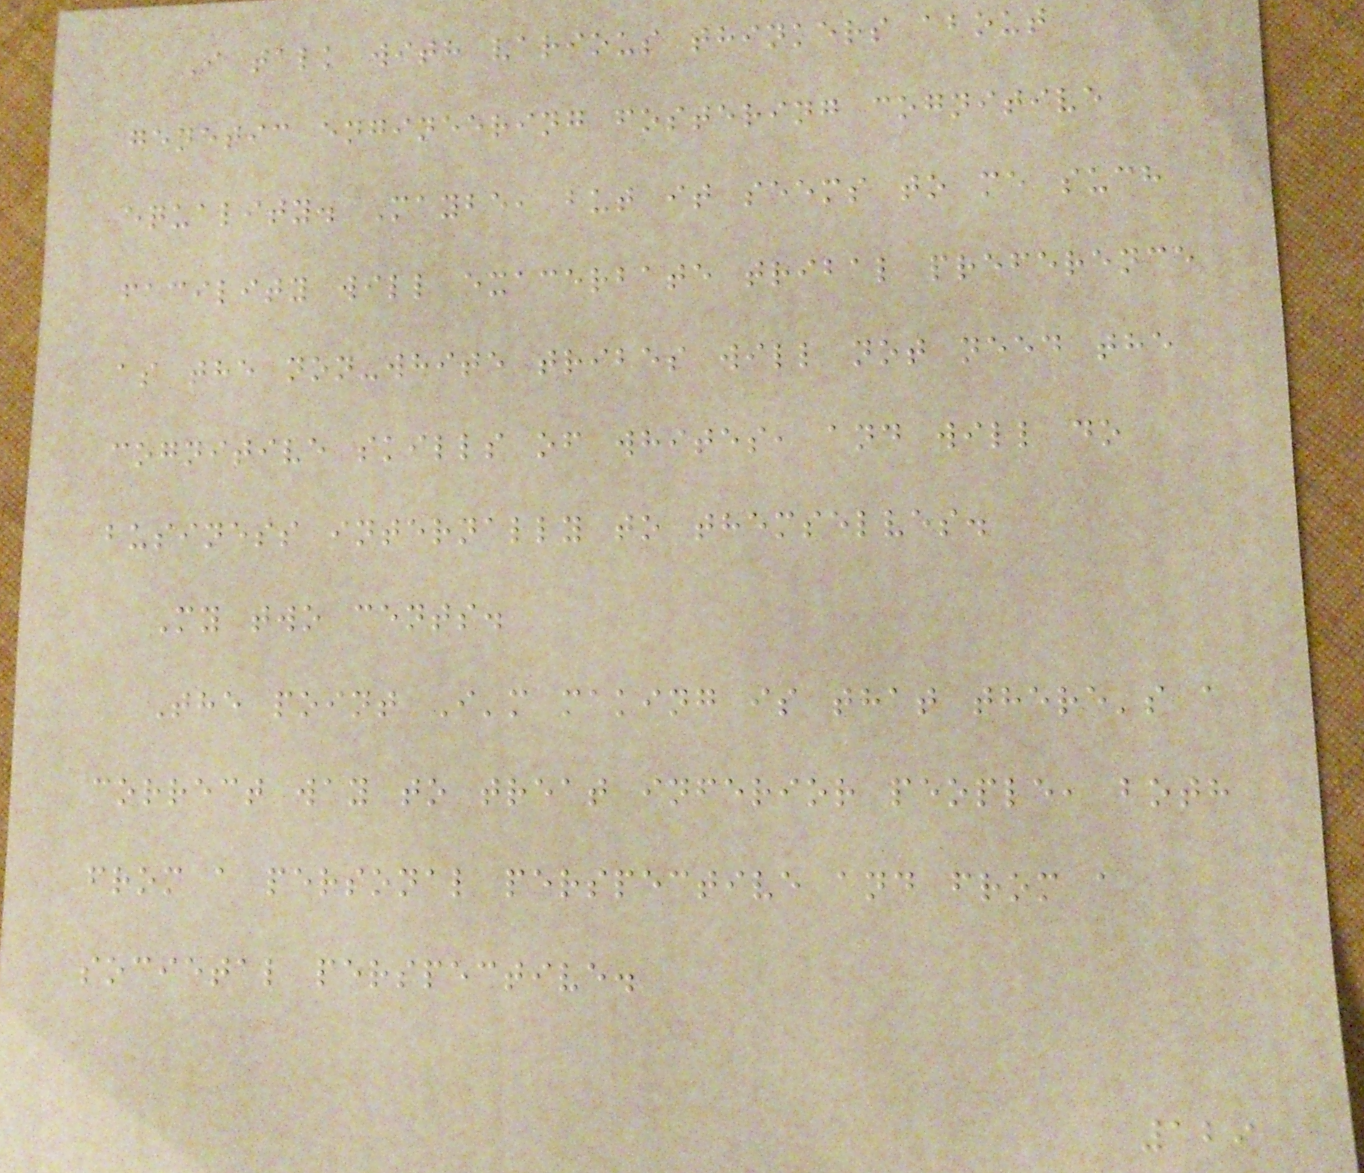I talk with various thinkers about
genetic engineering fostering cognitive
equality. Maybe, but it seems to me such
facility will exacerbate tribal preference
as the non-white tribes will not need the
cognitive skills of whites, and will do
business internally to themselves.
My two cents.
The point I'm making is that there's a
correct way to treat inferior people, both
from a personal perspective and from a
societal perspective.
129
